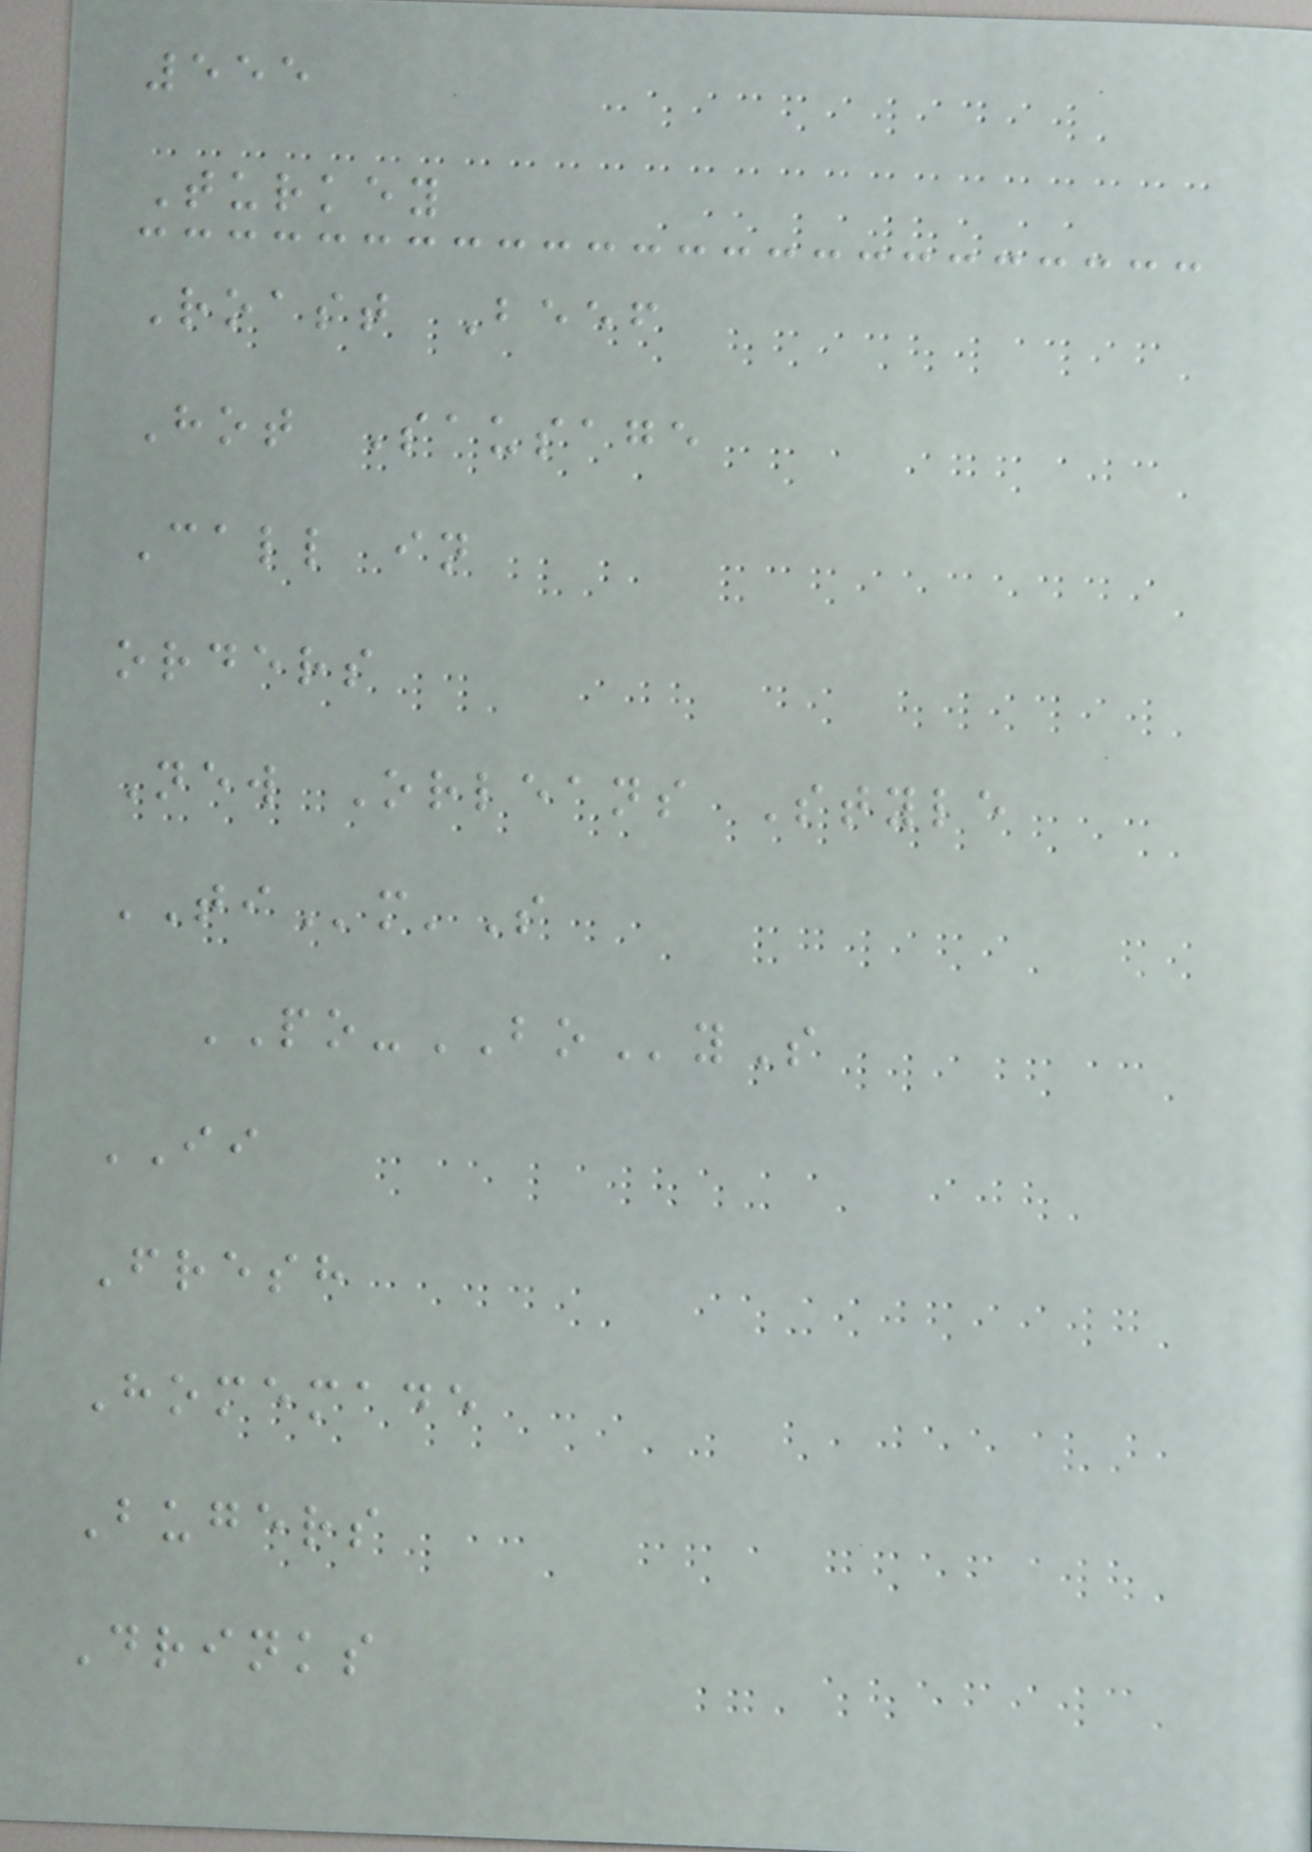555
Turkey
Roast Beef
Hot Sausage
Call in
orders
New Orleans Style
TIm'S
PO-BOyS
II
Fresh
Homemade
Bugers
Drinks
